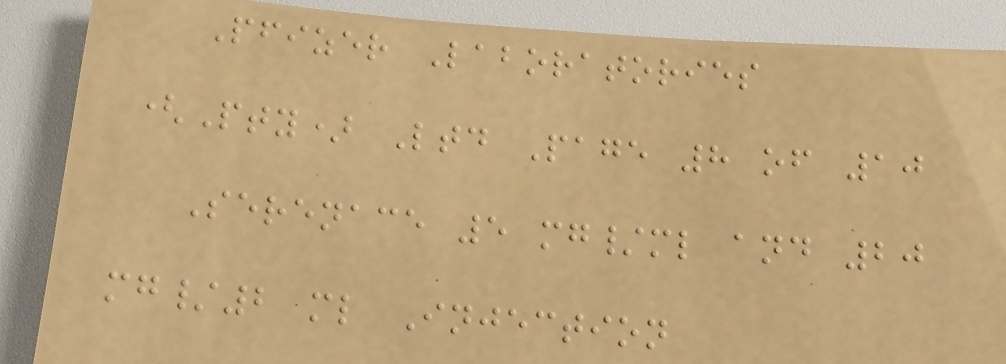Pfizer Laboratories
(Pty) Ltd Page 8 of 10
Serenace 5 mg/ml and 20
mg/2 ml Injection
